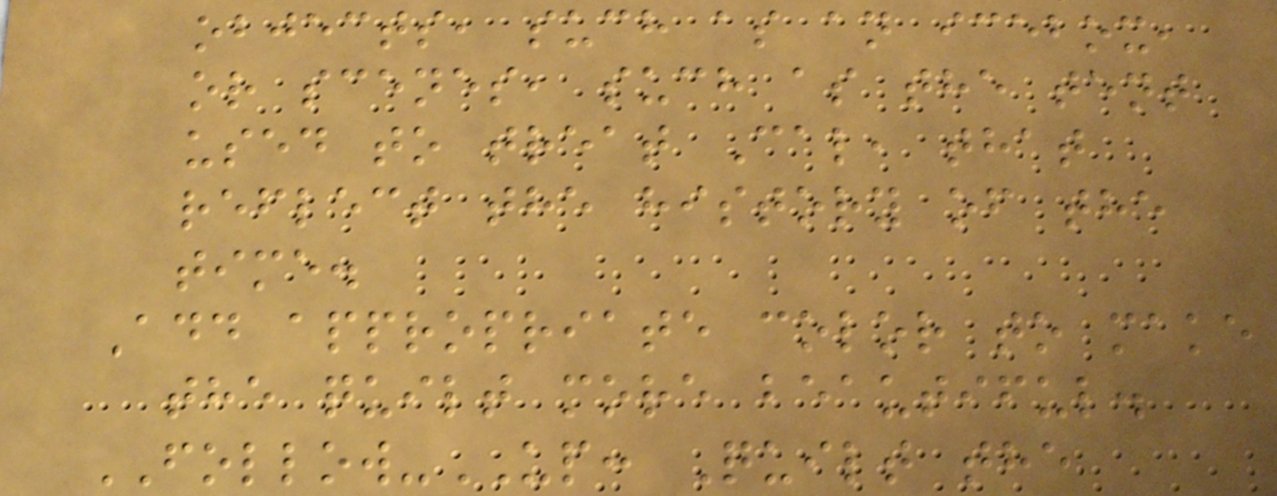objects, such as an icebox,
or scenes, such as the tent
used to treat Cal, that
reflect the history of the
time.
Add appropriate color to make
the quilt more beautiful.
FOLLOW-UP: Quilt the
